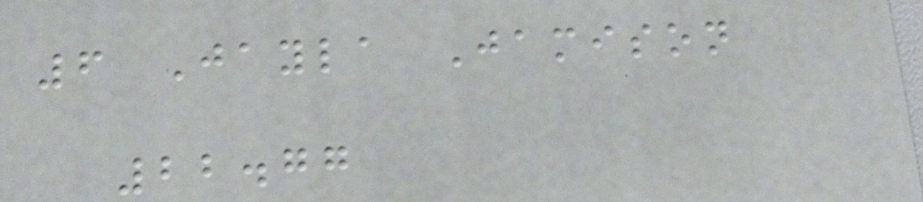6 Jayla Jamison
22.77
